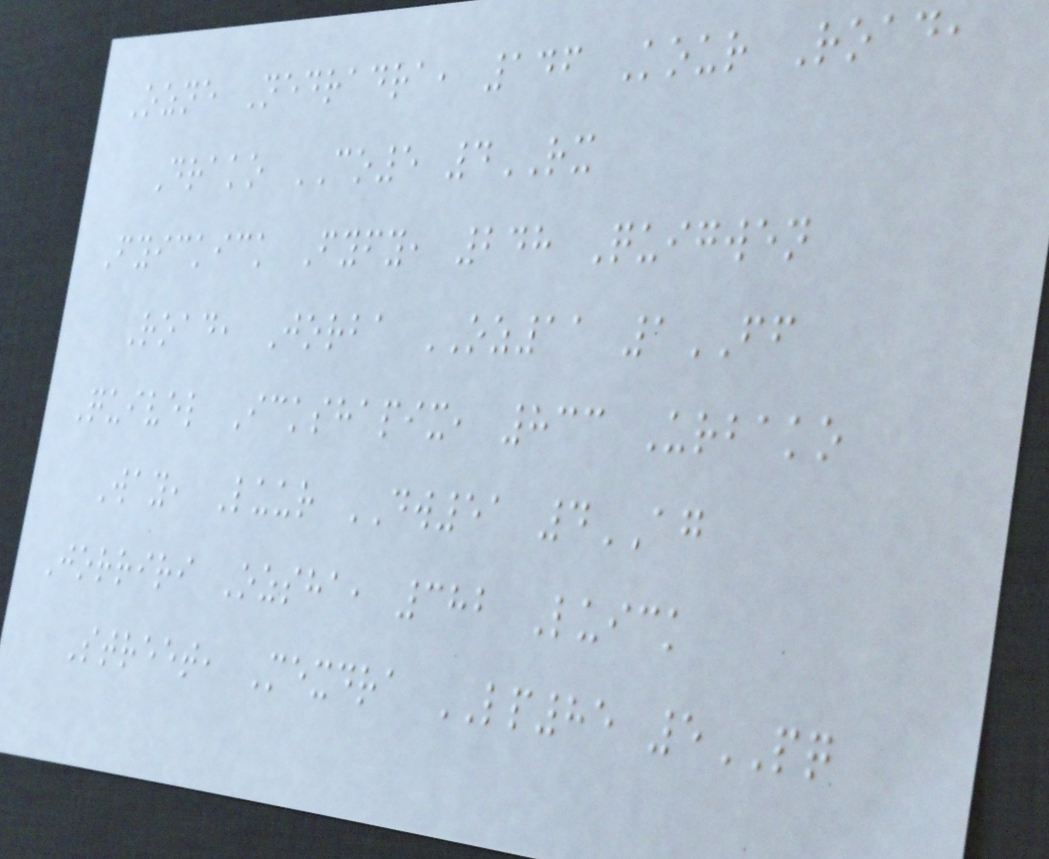Ozne Nedradra, 146 Kour Road,
Drako CO5 4RX
Fyickick Fyfy, 248 Quigwen
Road, Jorba OZ11 1FF
Quivel Ickshapix, 833 Urbako
Way, Luur DW51 4AG
Jorriri Ozsha, 382 Luick
Street, Mexdra LP85 5PQ
